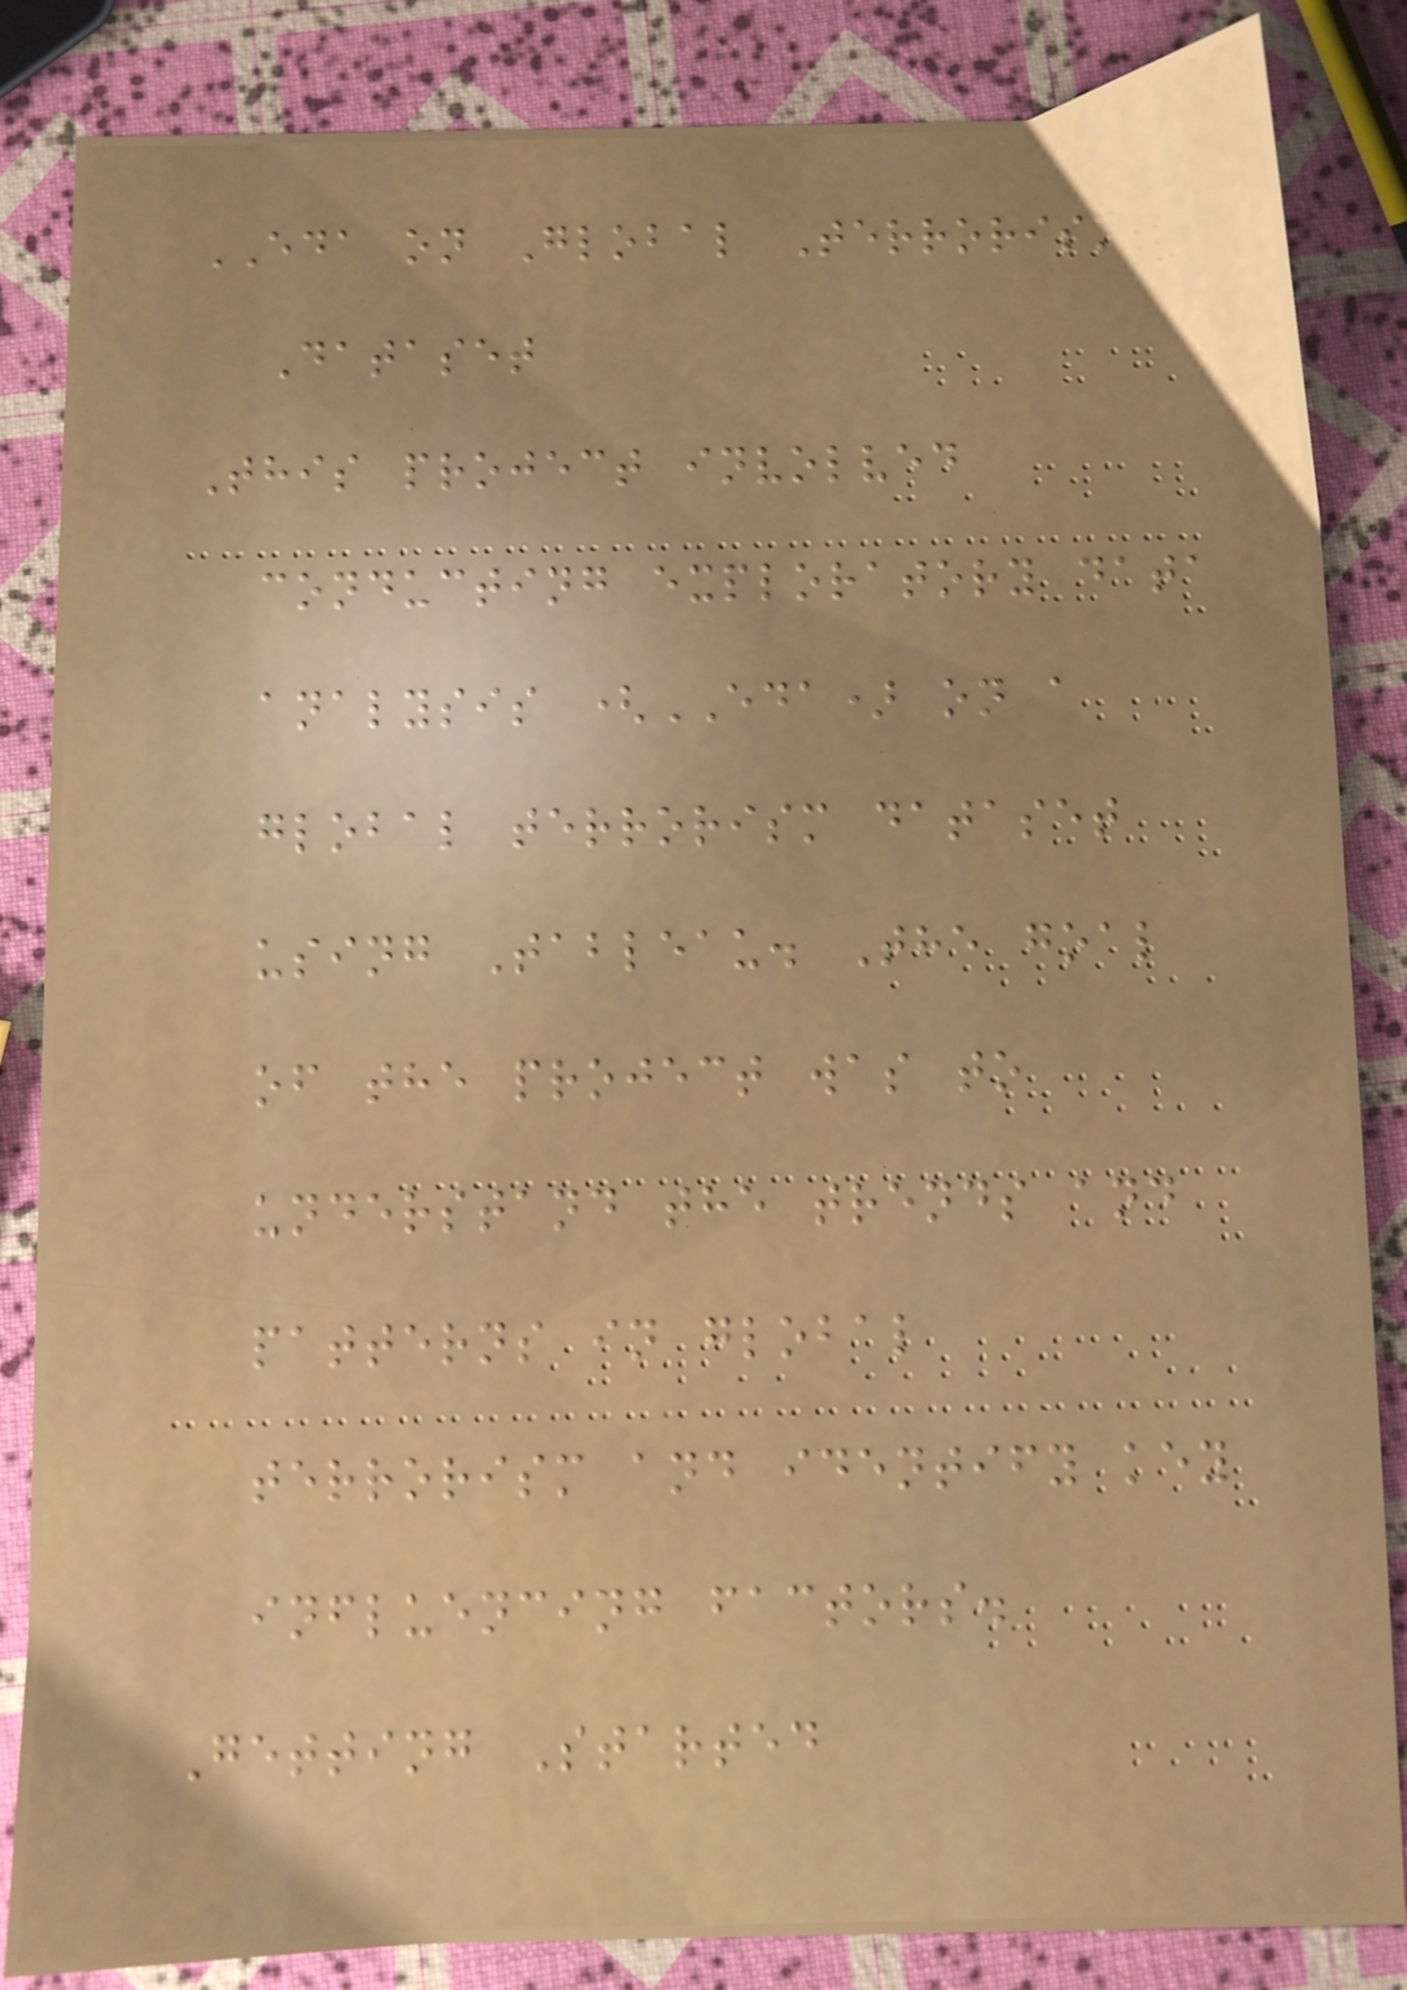EDA on Global Terrorism
Dataset
This project involved
conducting exploratory data
analysis (EDA) on a
global terrorism dataset
using Tableau. The goal
of the project was to
understand the trends and
patterns in global
terrorism and identify key
influencing factors.
Getting Started
